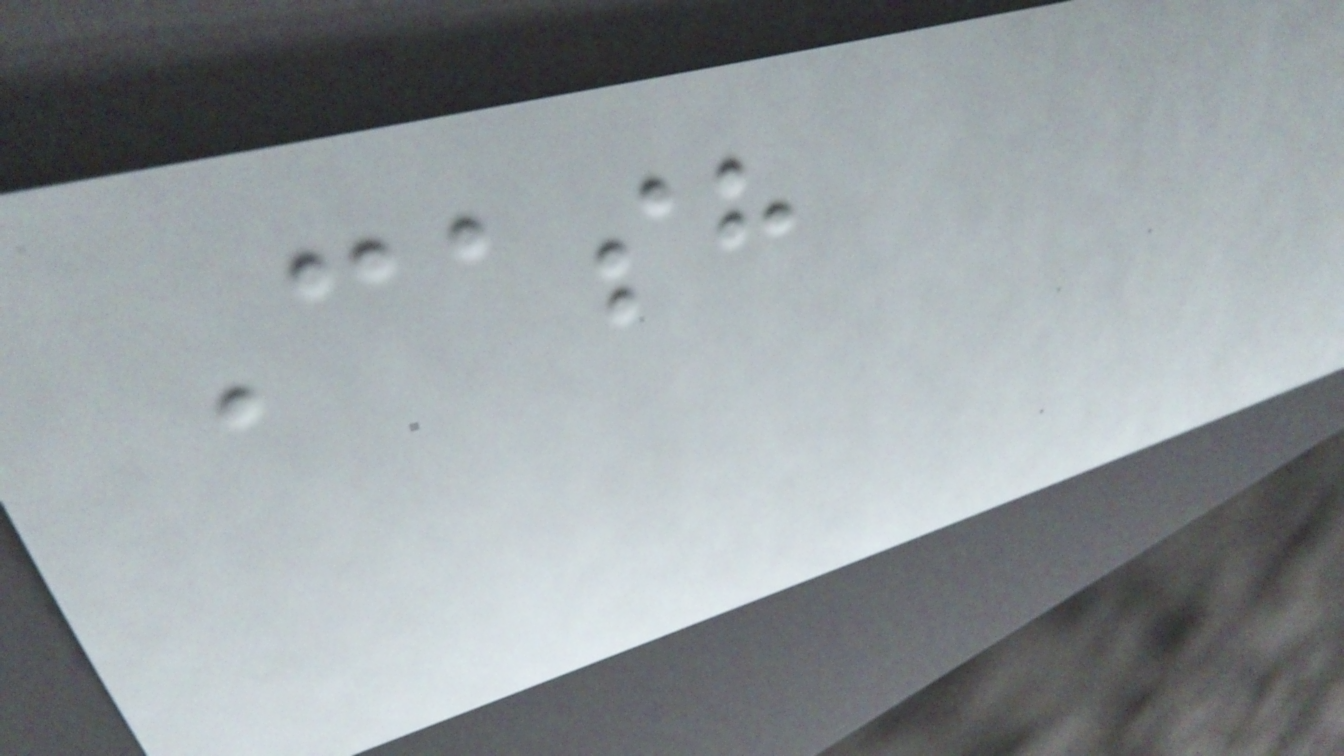Cash
